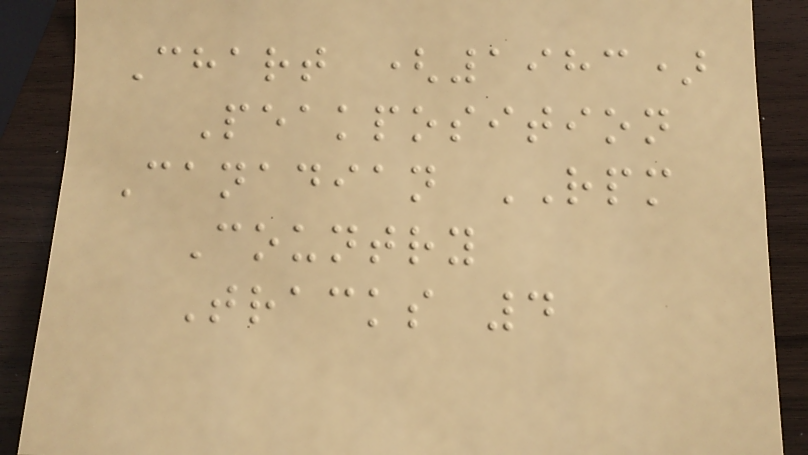Chart (1983)
Peakposition
Canadian RPM
Country
Tracks 4
